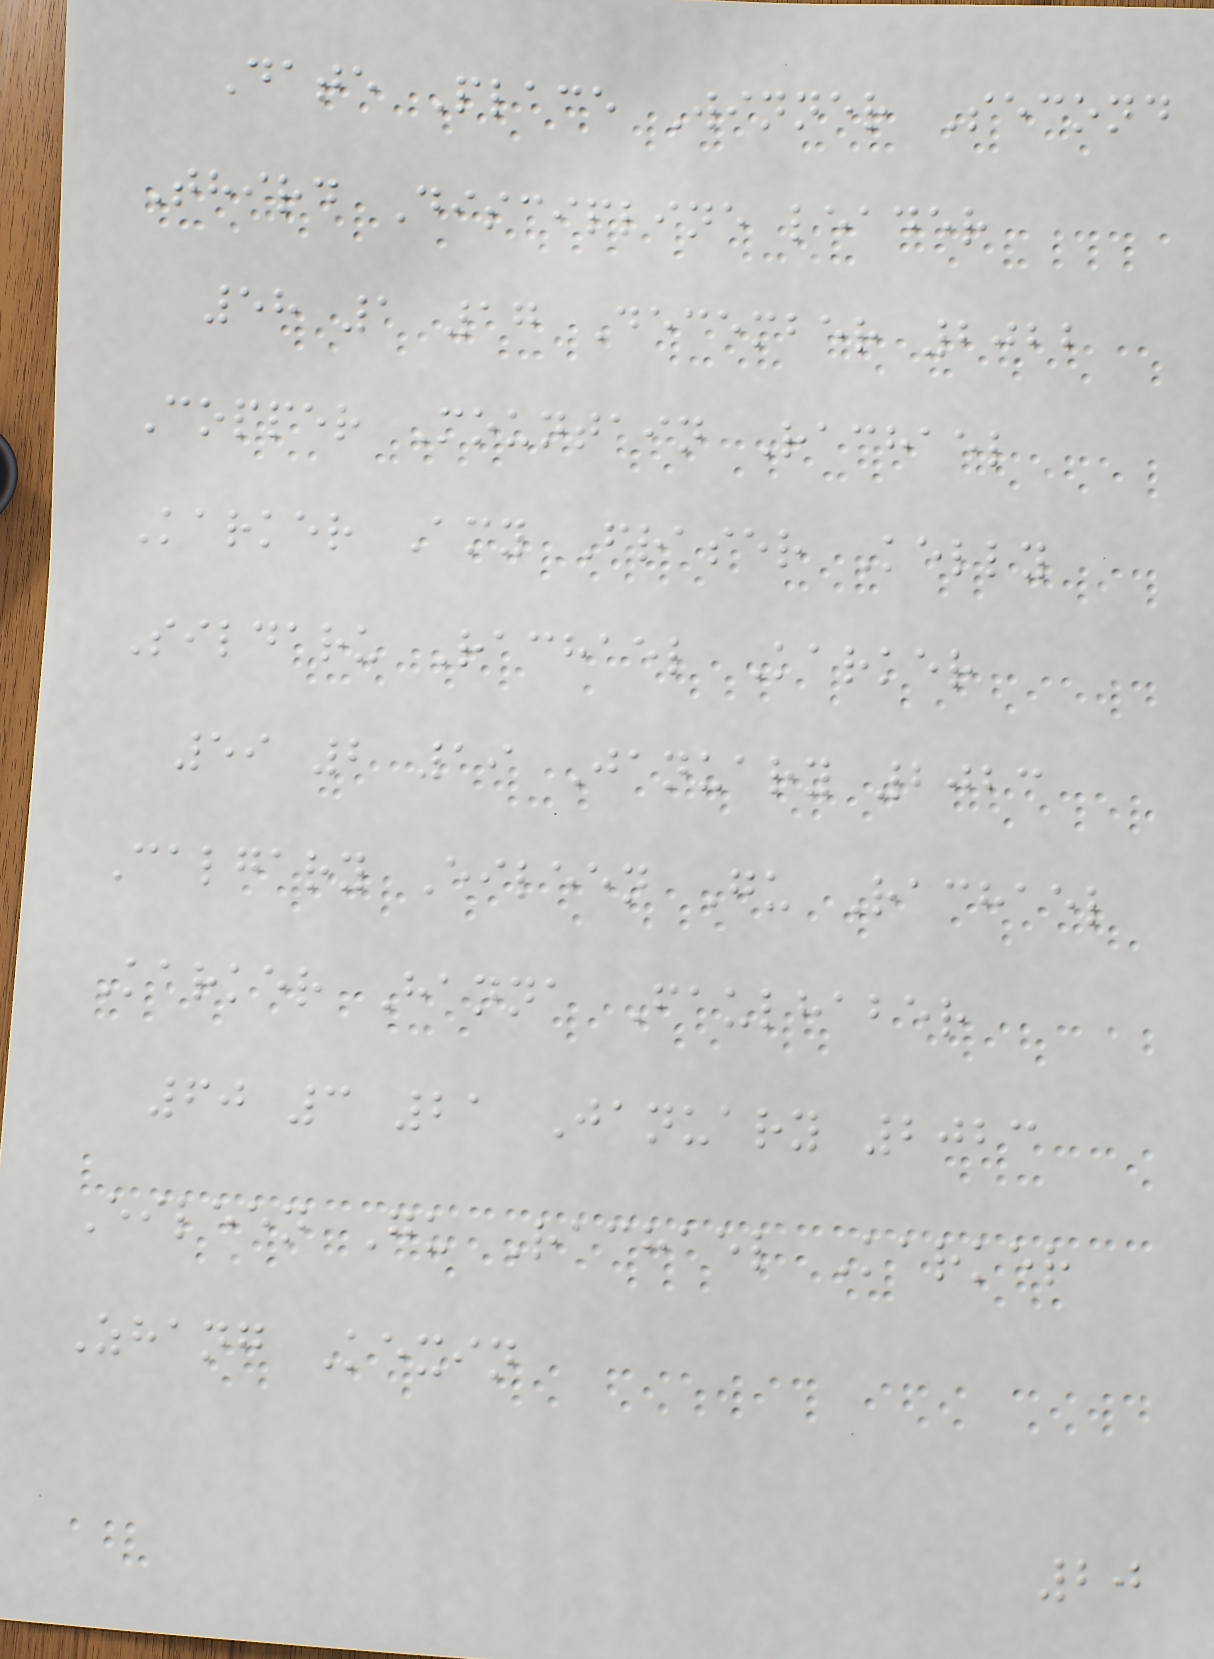Date Place Winner Second
Third Discipline leader
58 1 17 December 2022
Copper Mountain Rachael
Karker Amy Fraser Kelly
Sildaru Rachael Karker
59 2 19 January 2023
Calgary Eileen Gu Rachael
Karker Hanna Faulhaber
60 3 21 January 2023
Eileen Gu Rachael Karker
Zhang Kexin
20
